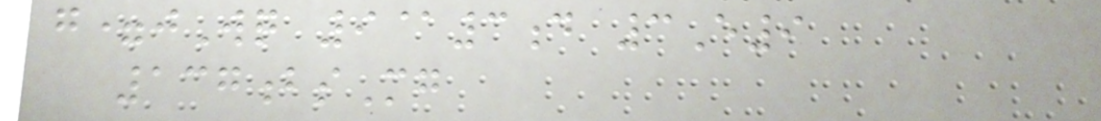g=jWq 9@3d 3E9
137bsMg
